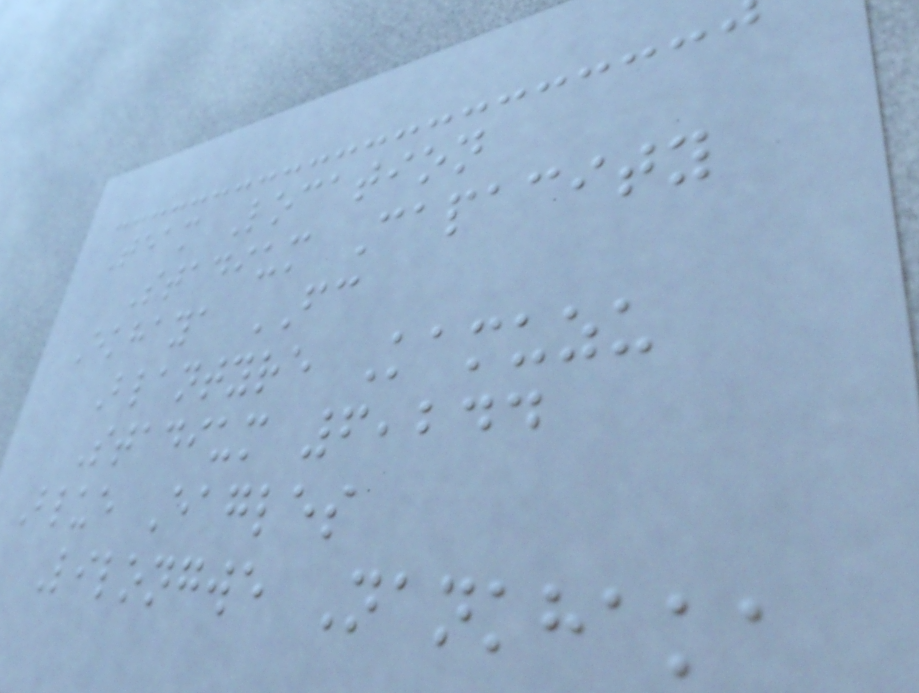Team Location
Stadium Capacity
Ekhaya FC
Blantyre Kamuzu
Stadium 6,244
Blue Eagles
Lilongwe Nankhaka
